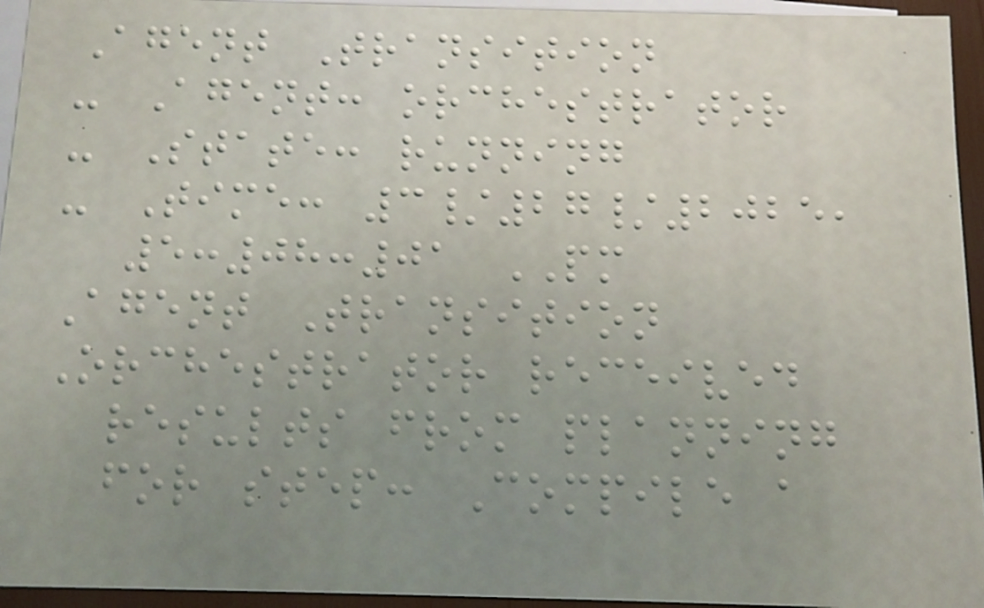Agent Transition
- Agent: orchestrator
- State: running
- Time: 3/27/2025,
5:08:01 PM
Agent Transition
Orchestrator received
results from planning
for step: Compile a
